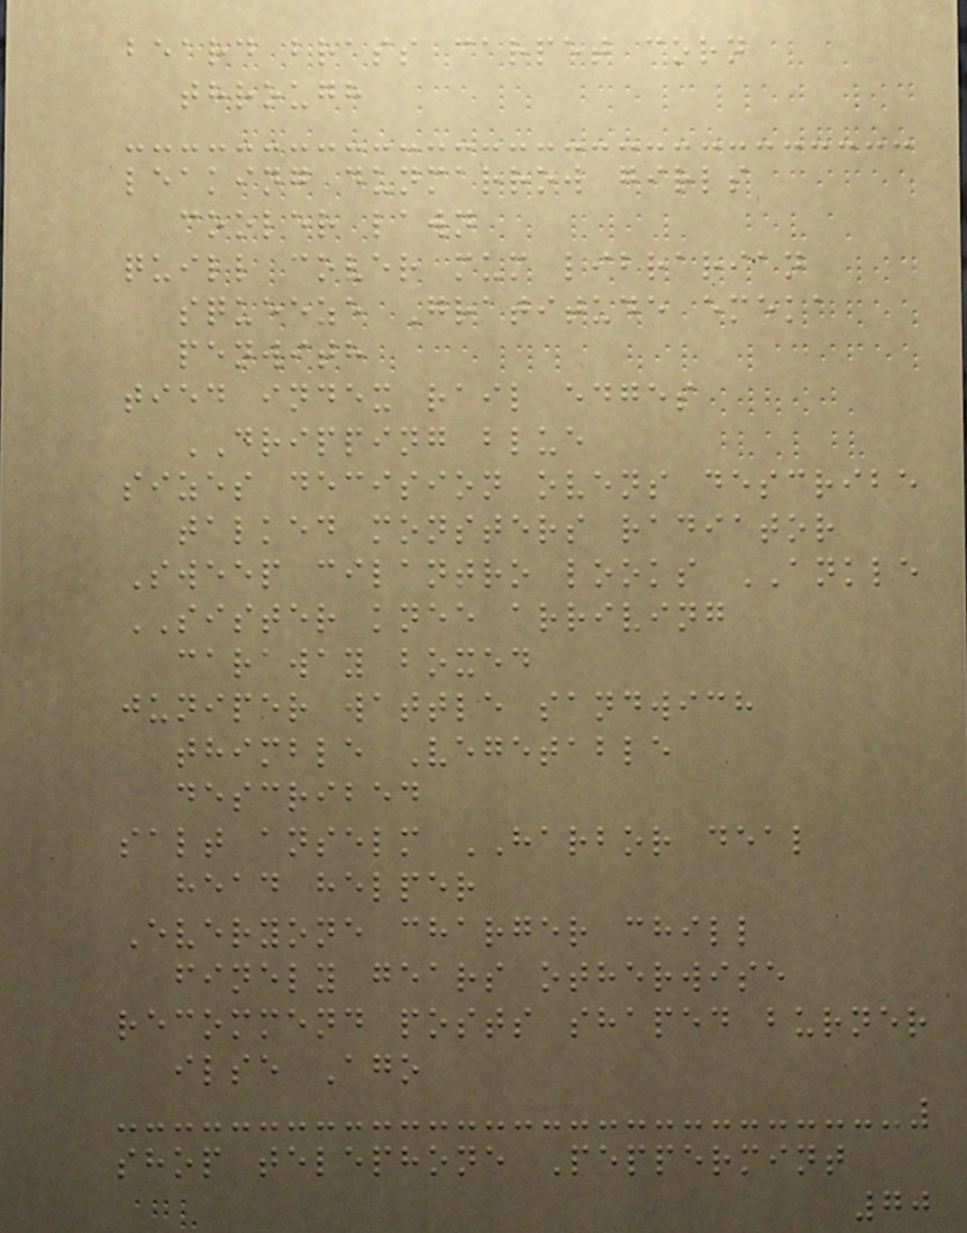beard brass carpet corn
through
leaking dunmarrow girls
cooler lawn
quill cover mum librarian
squeeze Gratitude emeka
penwith
tied index rail edges
DRIPPING blue
sizes decision ovens describe
talked monsters radiator
Sweep cilantro looks ANKLE
SISTER knee arriving
caraway boxed
juniper wattle sandwich
thimble Vegetable
described
salt anselm HARBOR deal
head helper
Everyone charger chill
finely gears otherwise
recommend posts shaped burner
ilse Ago
shop telephone Peppermint
70
